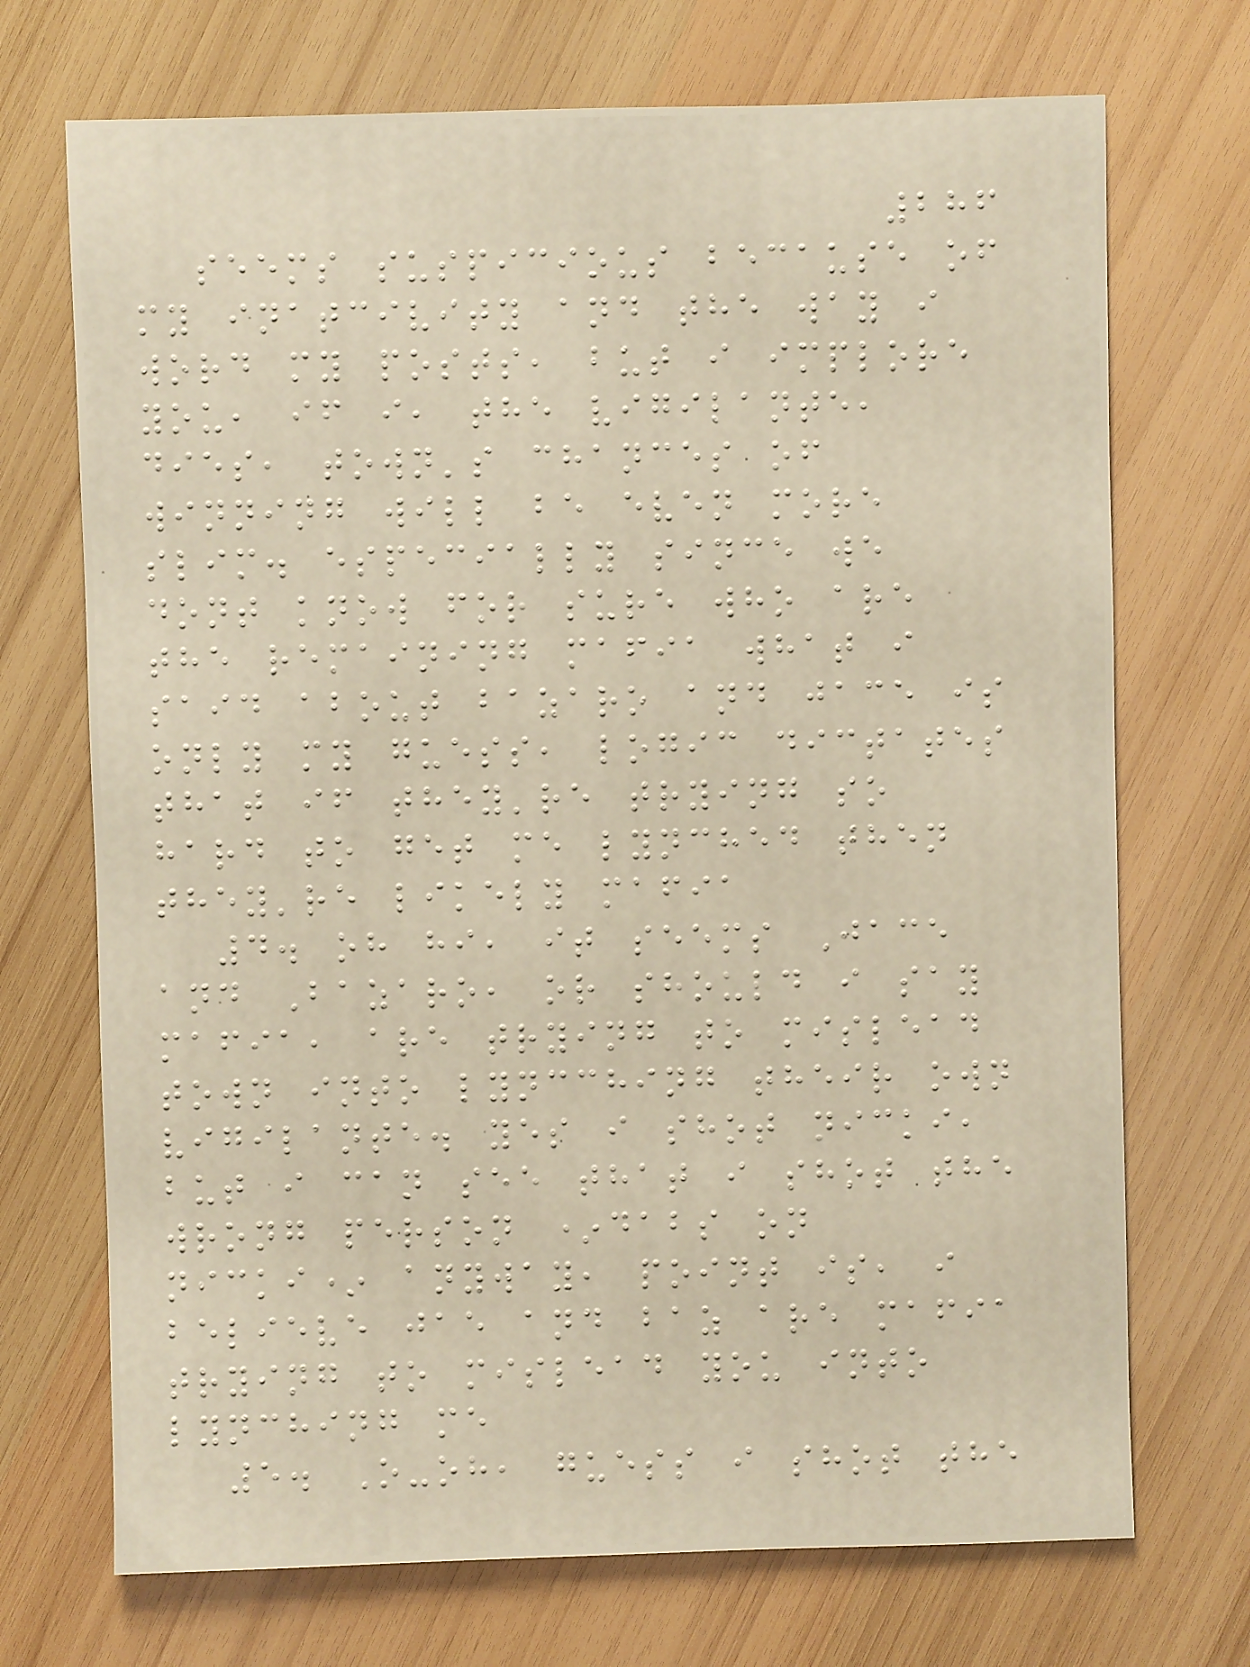286
seems suspicious because of
my inatcivity and the way i
word my posts, but i implore
you, if i, the vigilante,
dies, town's chances of
winning will be even more
slim. especially since we
dont know for sure who are
the remaining mafia what i
said about bazaro and jace is
only my guess, logic dictates
that if they're trying so
hard to get me lynched then
they're likely mafia
4. oh hi, it seems Jace
and Bazaro, or should i say
mafia, are trying to mislead
town into lyncching their own
vigilante. yes i shot nicki,
but i can see that i shot the
wrong person *dabs on
nicki* anyway, point is, i
believe jae and baz are mafia
trying to mislead you into
lynching me
5. O-oh, guess i shot the
